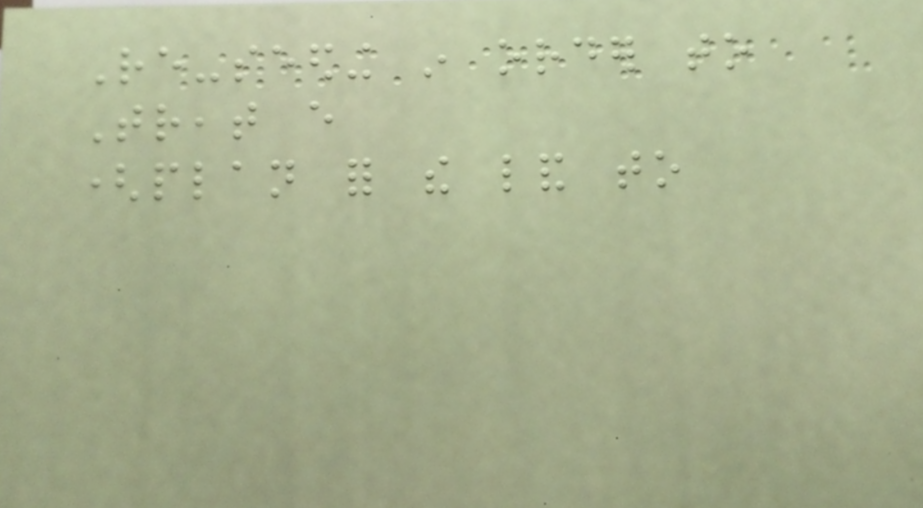Re-seeding in order to
Treat every
(plan for the land to
